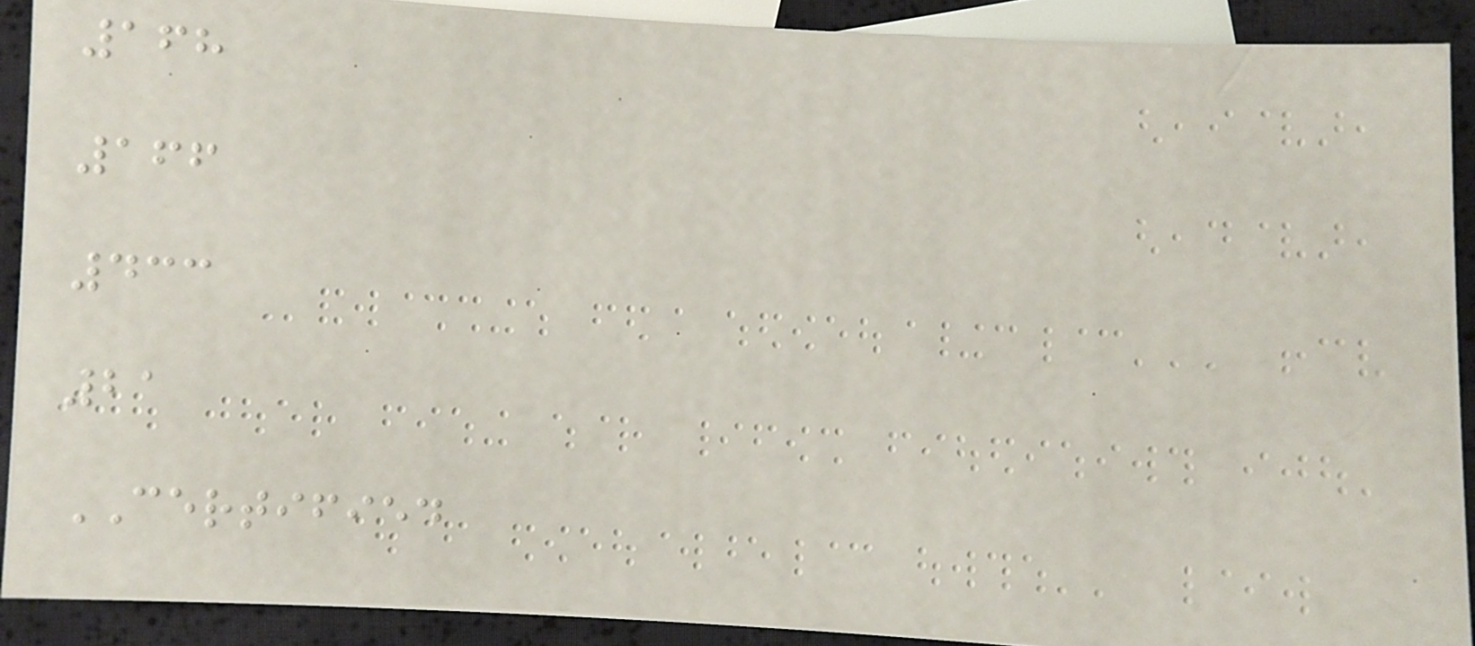168
166
433
21
CERTIFIED
